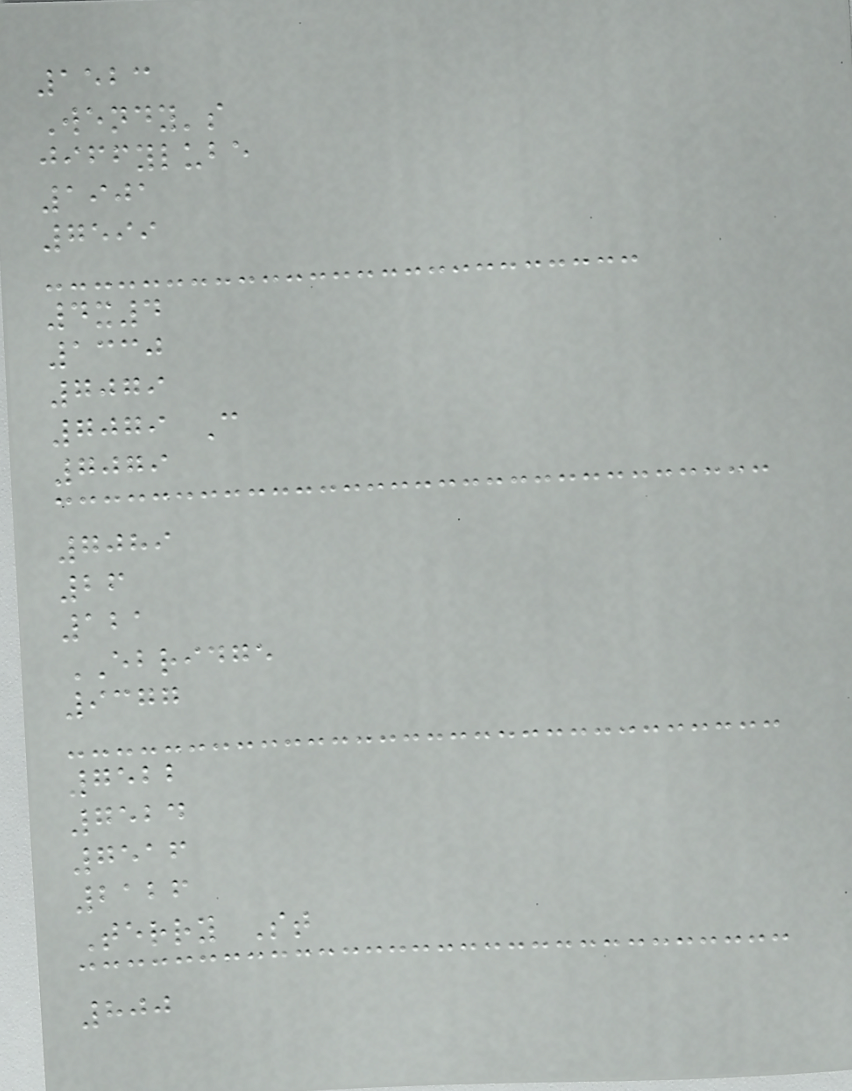1523
Wendy's
jiffylube
1901
7599
4x4
1330
7079
7079 C
7079
7089
26
121
EBRIDGE
9377
7522
7524
7516
2126
Terry St
800
